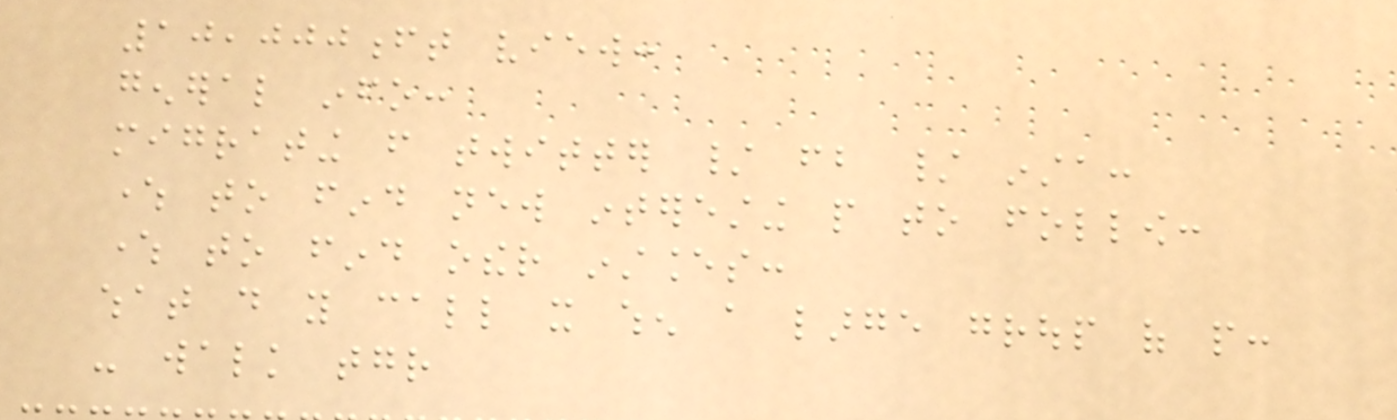10,000ft view:
general info:
migrating from twitter / fb / insta:
where to find new interesting people to follow:
where to find other instances:
what do you call it when a large group of people:
- walk together
